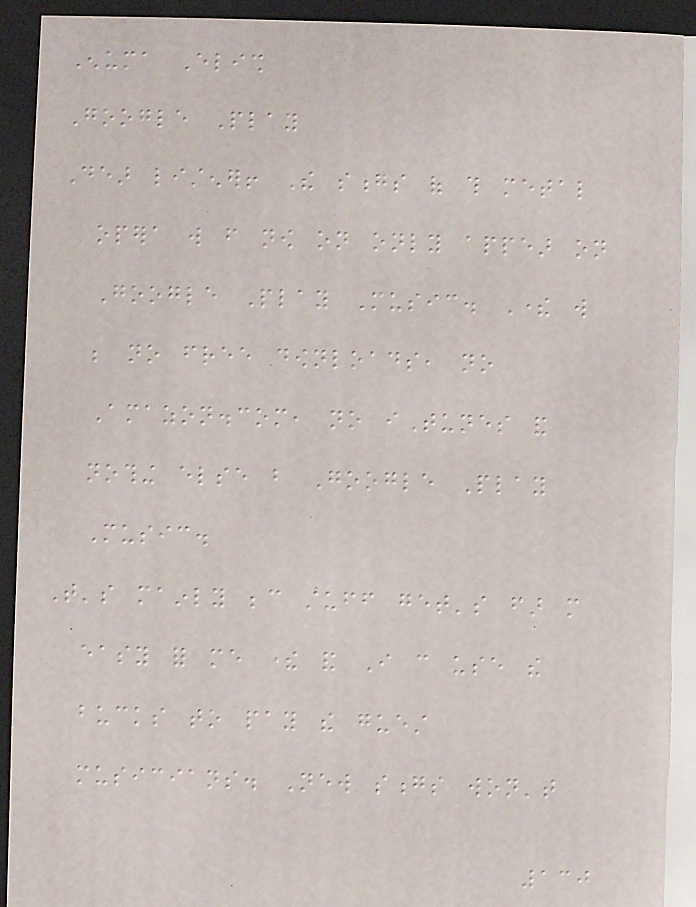Enuma Elish
Google Play
Dear listener! The songs of this metal
opera will from now on only appear on
Google Play Music. There will
be no free downloads, no
Amazon.com, no iTunes and
nothing else but Google Play
Music.
That's mainly because stuff get's far more
easy for me there and I can use the
bucks to pay the guest
musicians. New songs won't
130
